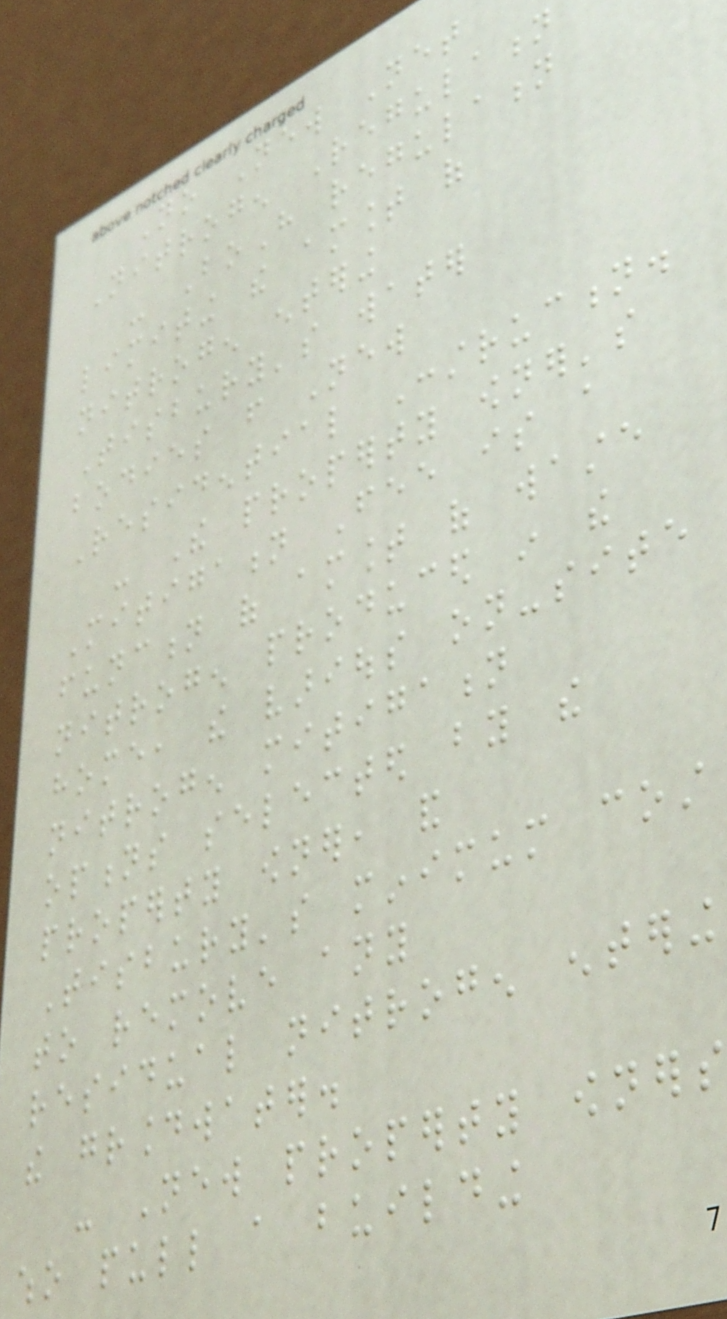No New Net
Nitrogen Regulation
- BoH regulation
limiting the amount of
nitrogen entering
Tisbury's water
bodies from New
Residential Construction.
- The property owner's
Mitigation Fee is a
function of amount of waste
nitrogen produced in the
home, the various on-site
nitrogen mitigation
options selected by the
property owner, and
Tisbury's minimum cost
to remove any
residual nitrogen entering
the groundwater.
- New property owners
who pull a building
